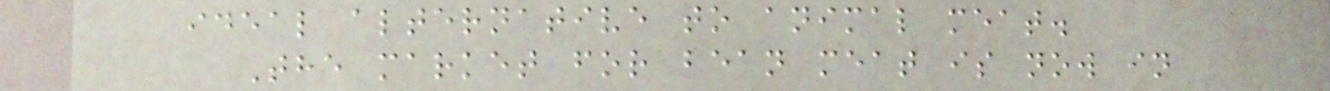ideal alternative to animal meat.
The market for bean meat is now in
